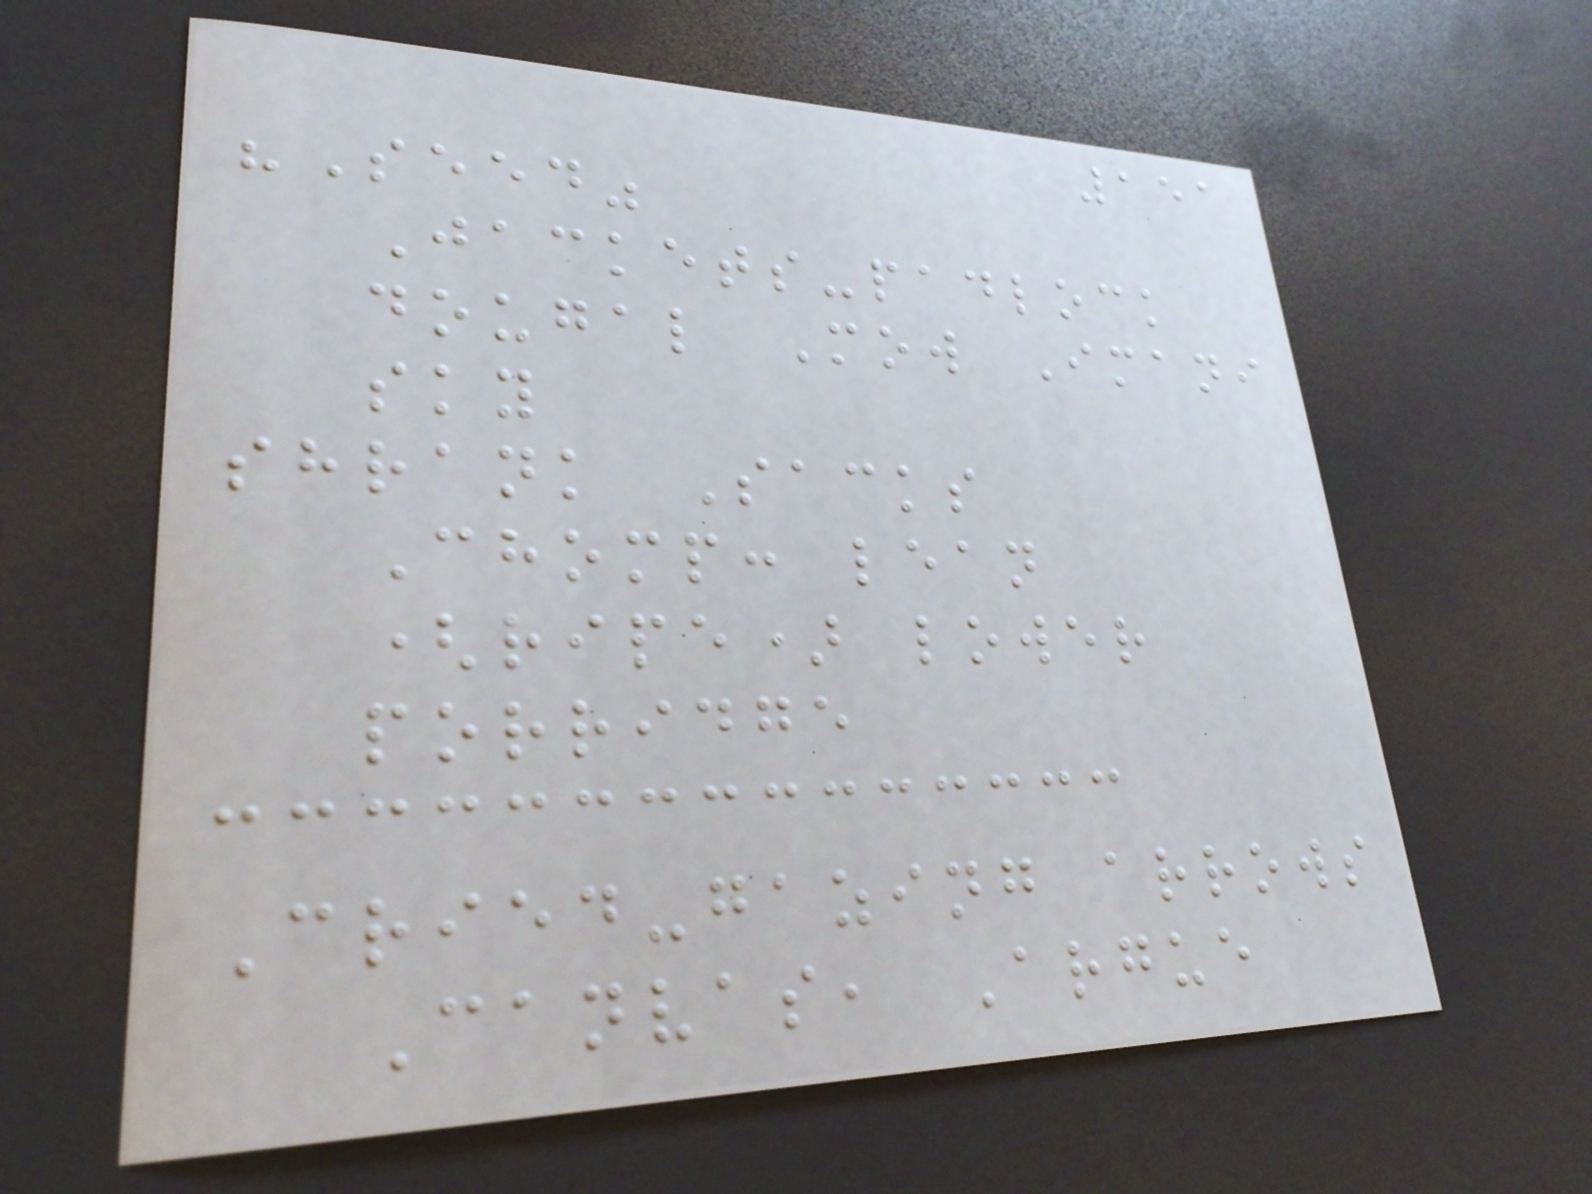151
"Seed"
Jackets-padlock
dougal Mow Imani
sky
shrank Sacks
Chomp: lean
(ripe) lower
porridge
Cried-gazing arrows
Canvas, Argue
